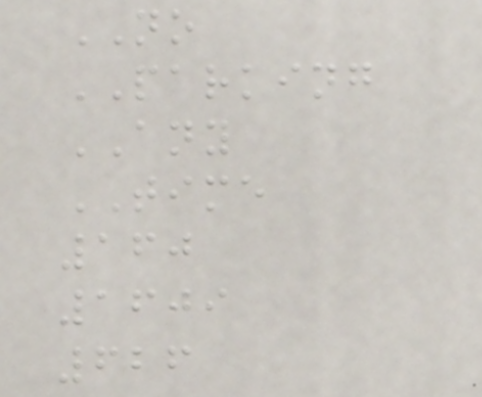NO
PARKING
ANY
TIME
160
1609
626
